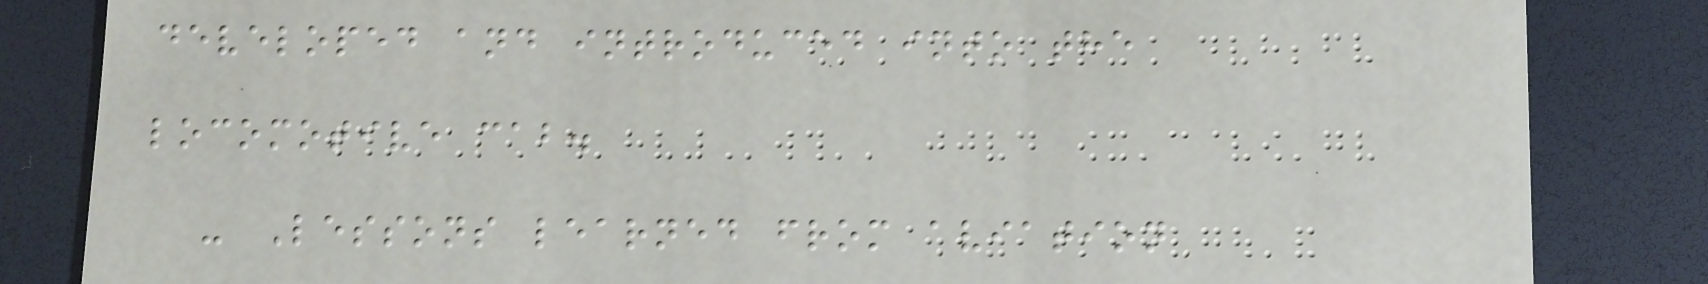developed and introduced into the
locomotive cab.
- Lessons learned from aviation
